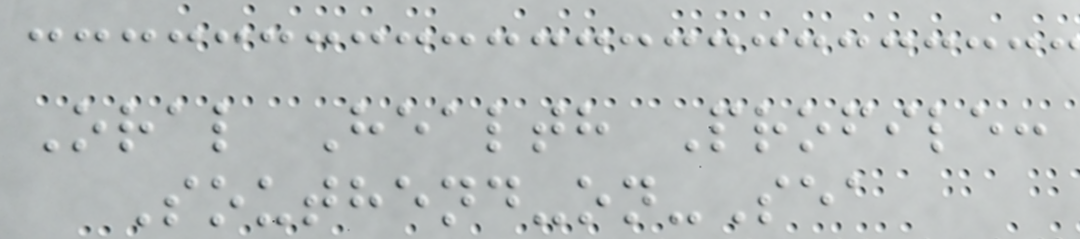Oral Health Profile:
Southend-on-Sea
